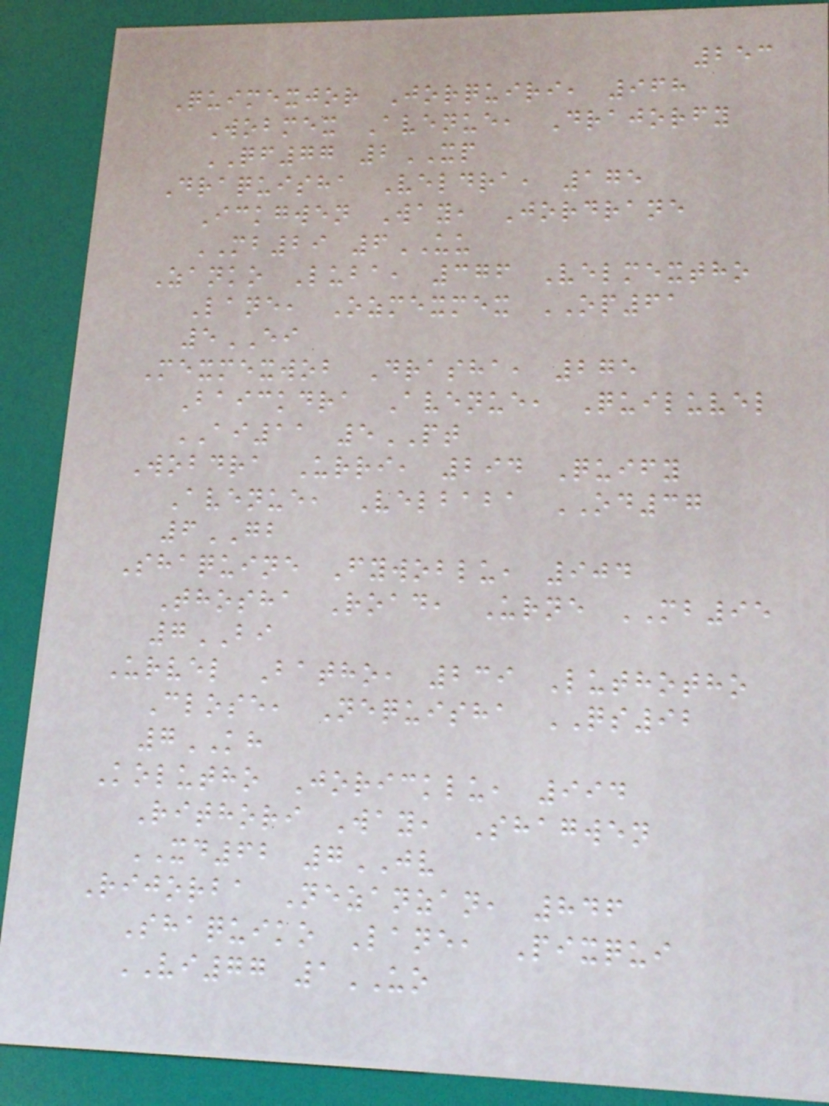253
Quimexjor Jorquiri, 968
Wobmex Avenue, Drajorfy
QF77 2XP
Draquisha Veldra, 175
Ickgwen Way, Jordrane
MB29 6UU
Zanko Luba, 376 Velmextho
Lane, Ozmexmex OP61
5EI
Mexmexwob Drasha, 275
Baickdra Avenue, Quiluvel
AI11 5PT
Wobdra Urri, 294 Quify
Avenue, Velbaba OD37
6GB
Shaquine Fywoblu, 904
Thosha Road, Urne MB95
7BI
Urvel Batho, 239 Luthotho
Close, Nequisha QS92
7KH
Kolutho Joricklu, 994
Rithori Way, Shagwen
XD62 7JV
Rijorba Nezanzan, 846
Shaquiko Lane, Pixqui
VI77 1UO
